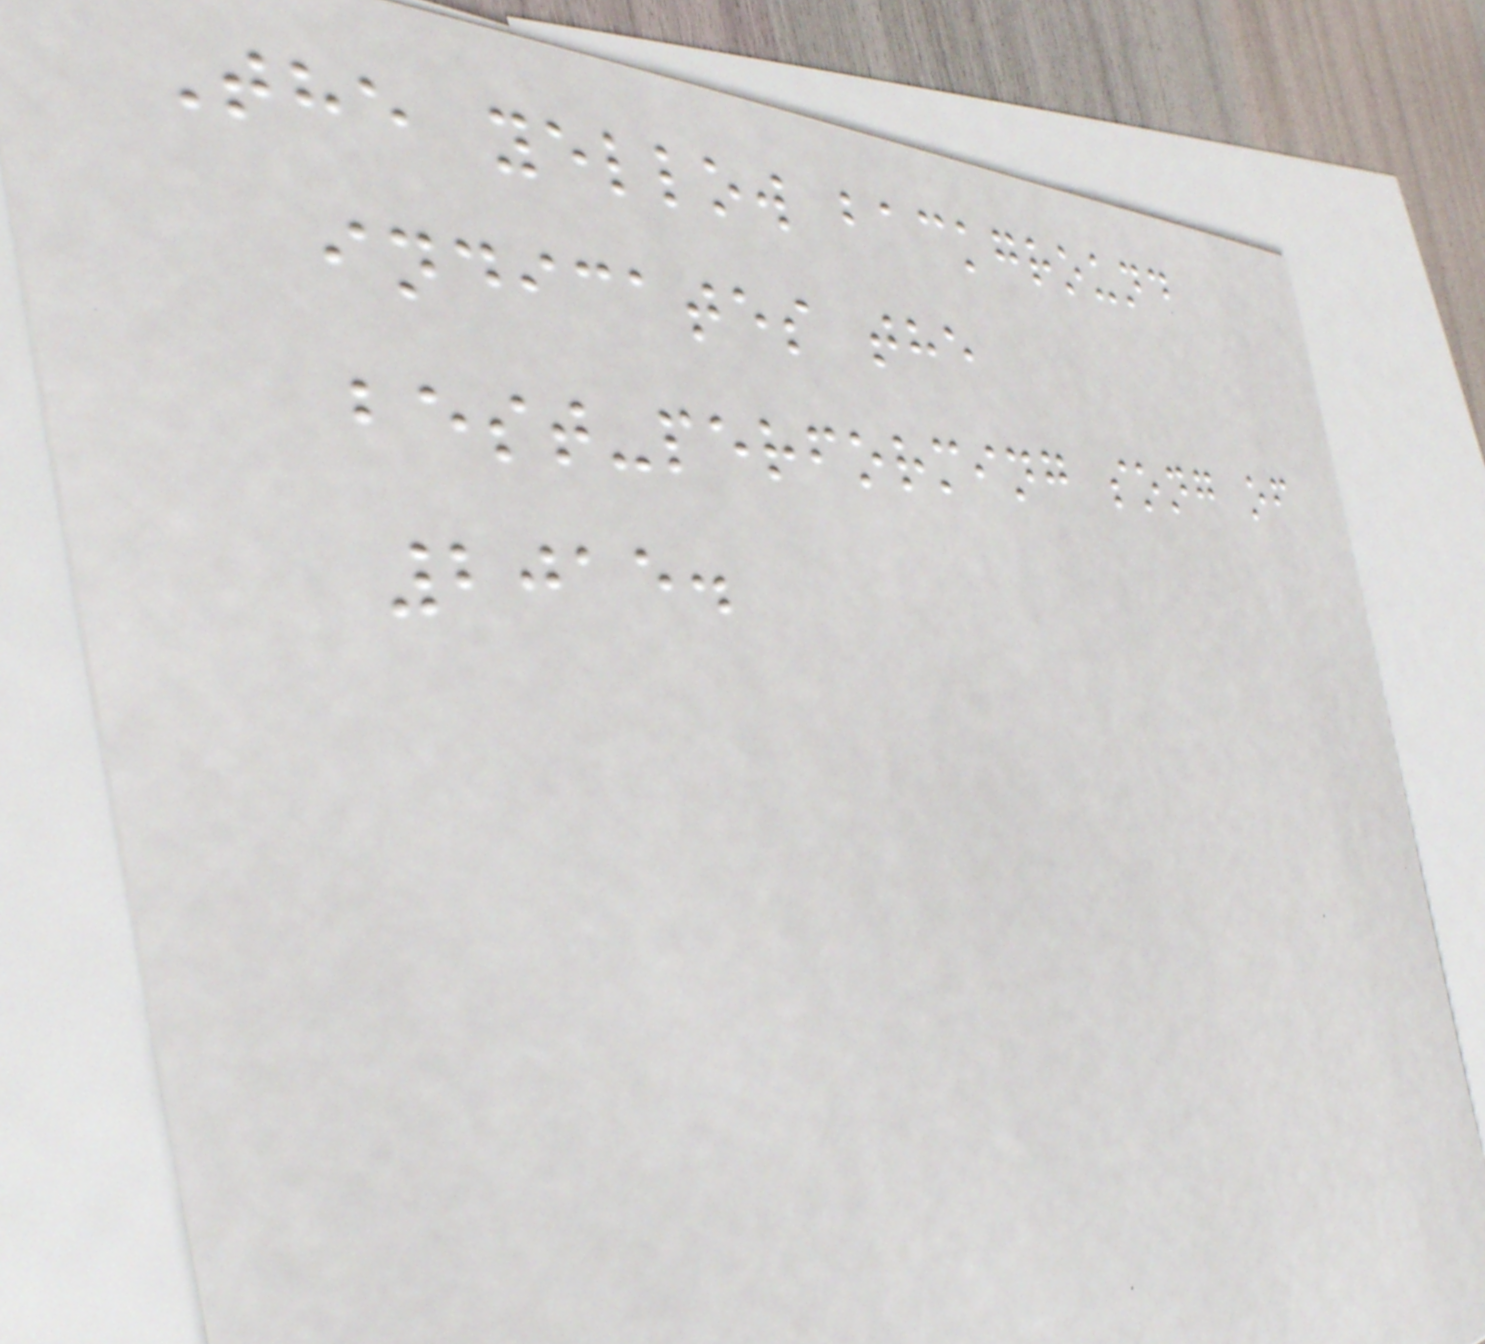The yellow background
indicates the
best-performing song of
2015.
